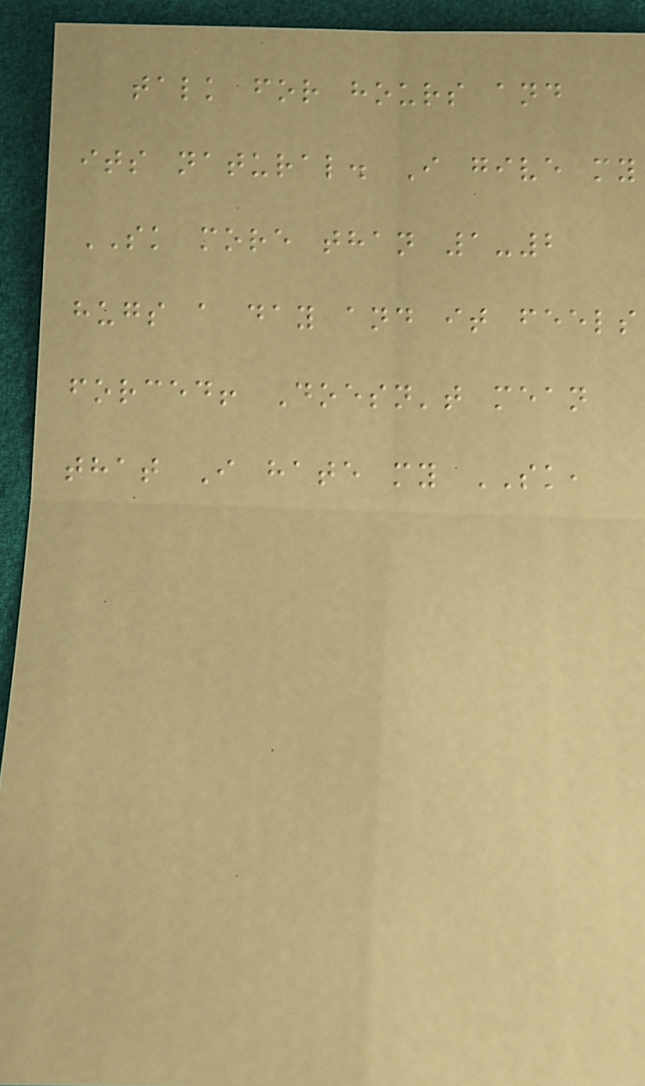talk for hours and
its natural. I give my
SK more than 1-2
hugs a day and it feels
forced! Doesn't mean
that I hate my SK,
